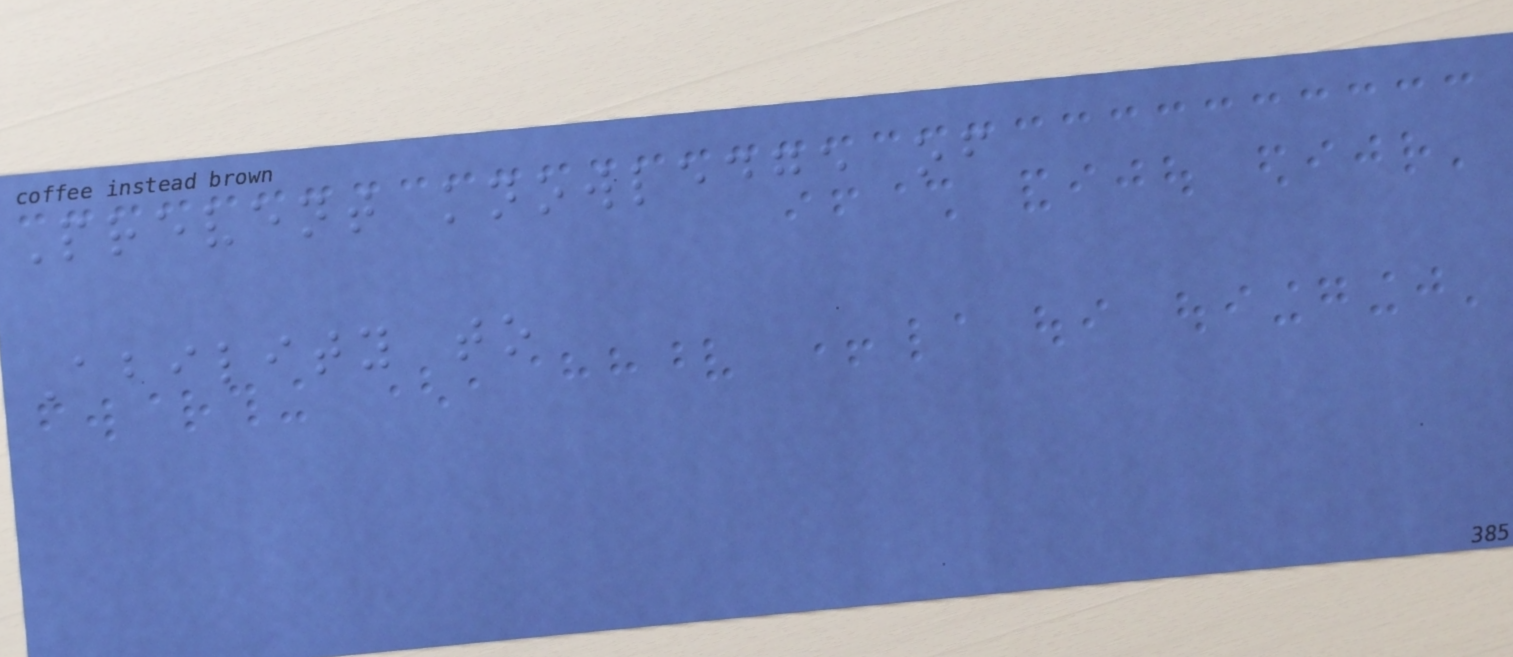Prevent knowledge of
Ability to
